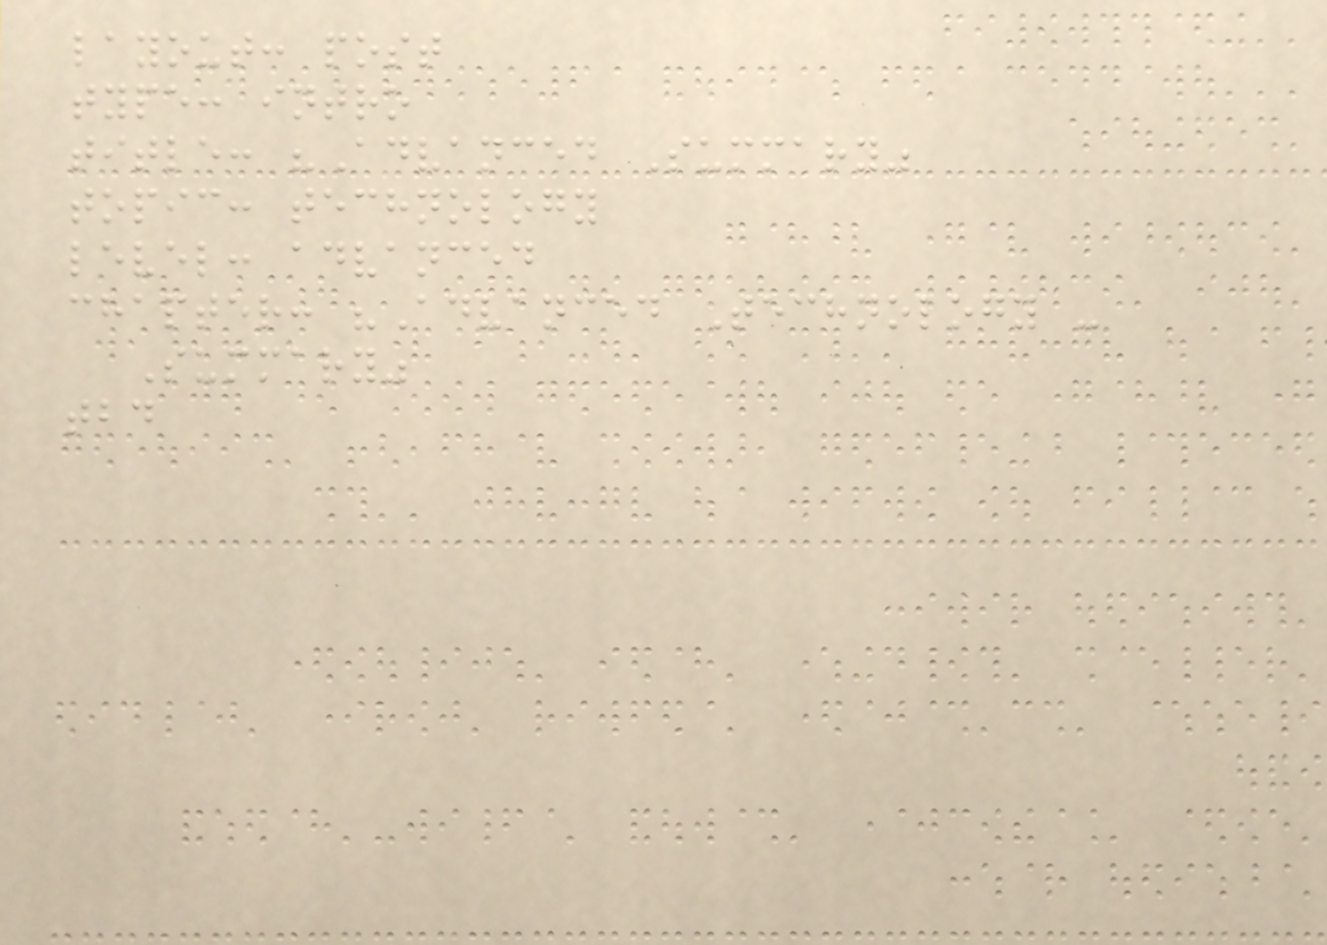layout: post
type: intro
title: "Advanced Summary"
topic: technology
level: advanced
chapter: "Advanced Technology -
Summary"
tbd
